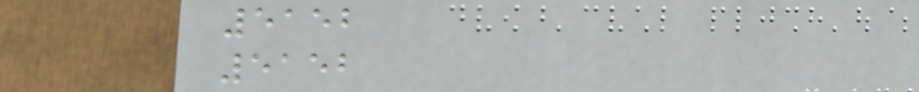5152
5152
